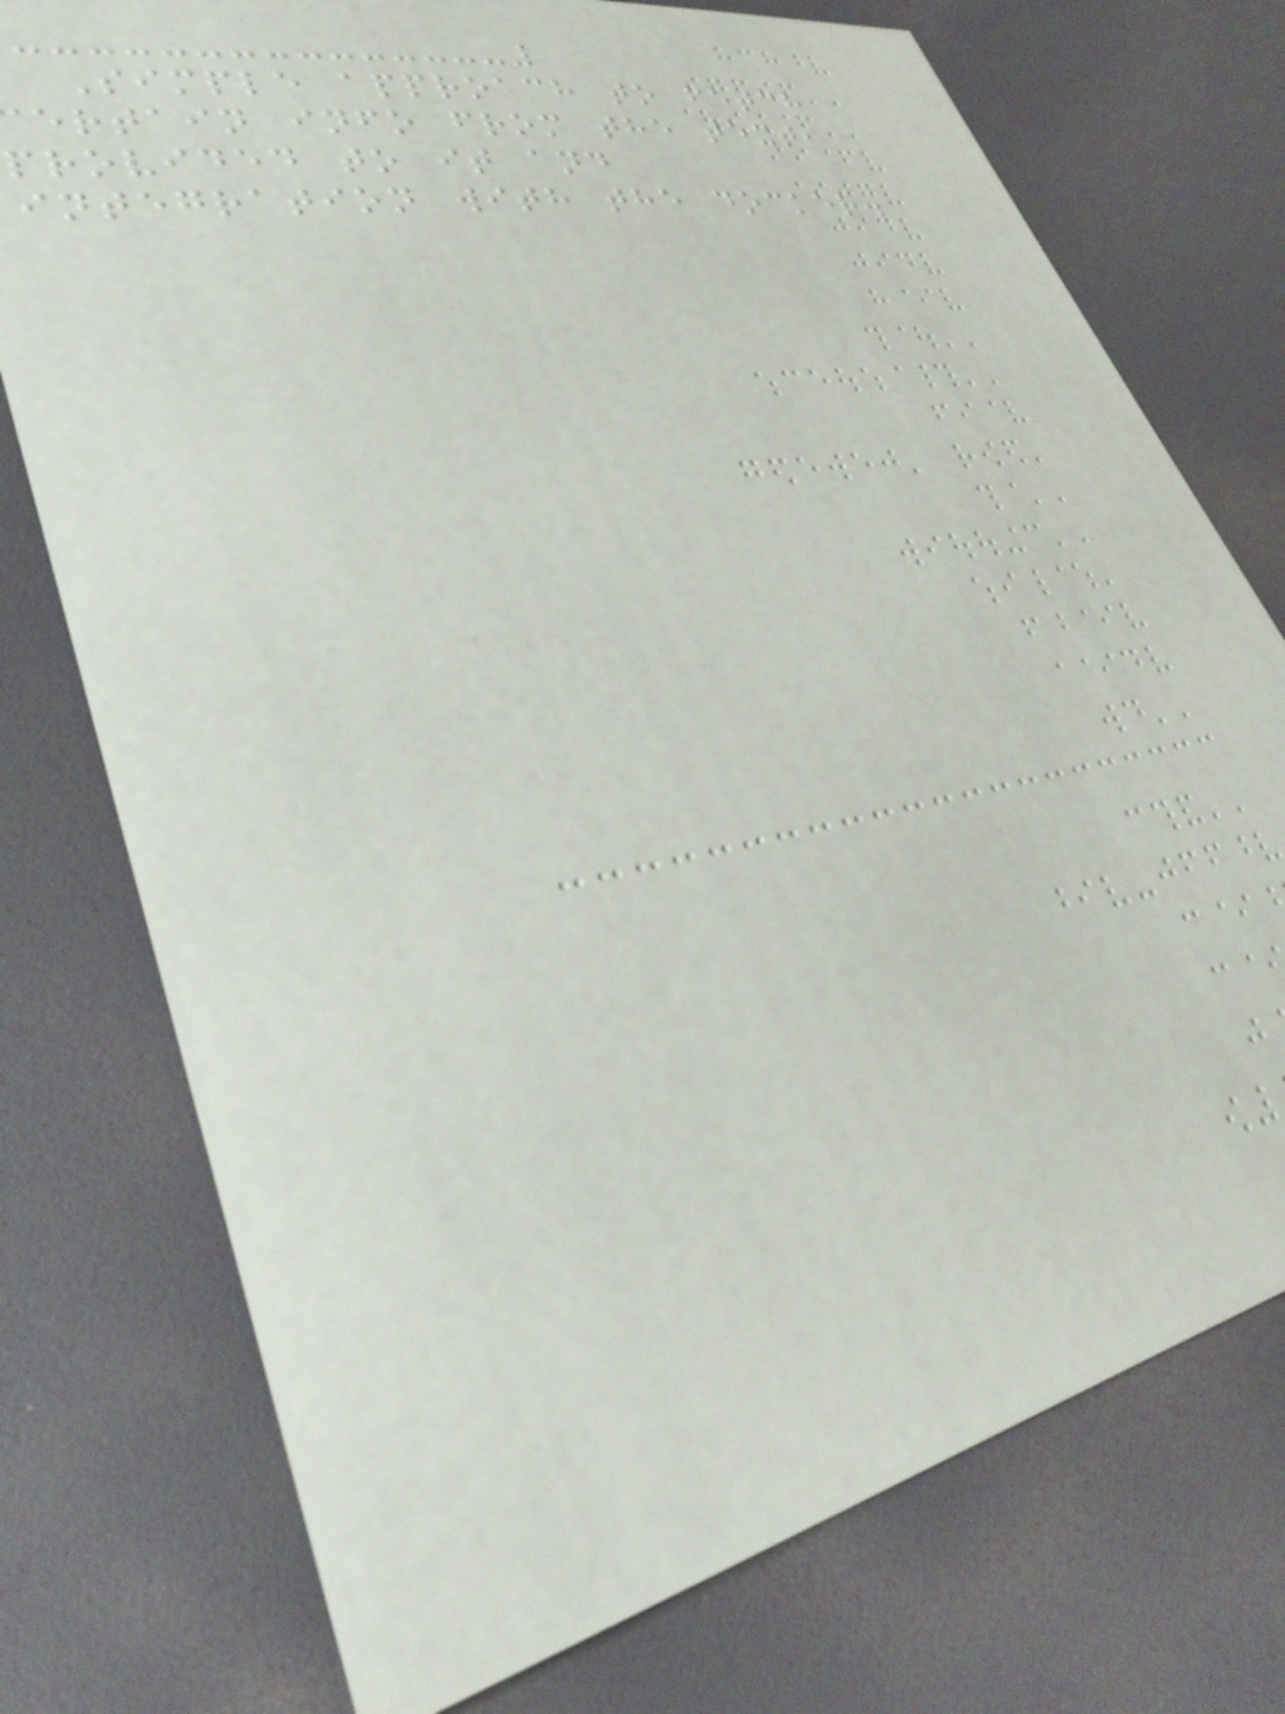Simple approach to fetch
ertain info from the text,
provided to it and
integration with the docker.
